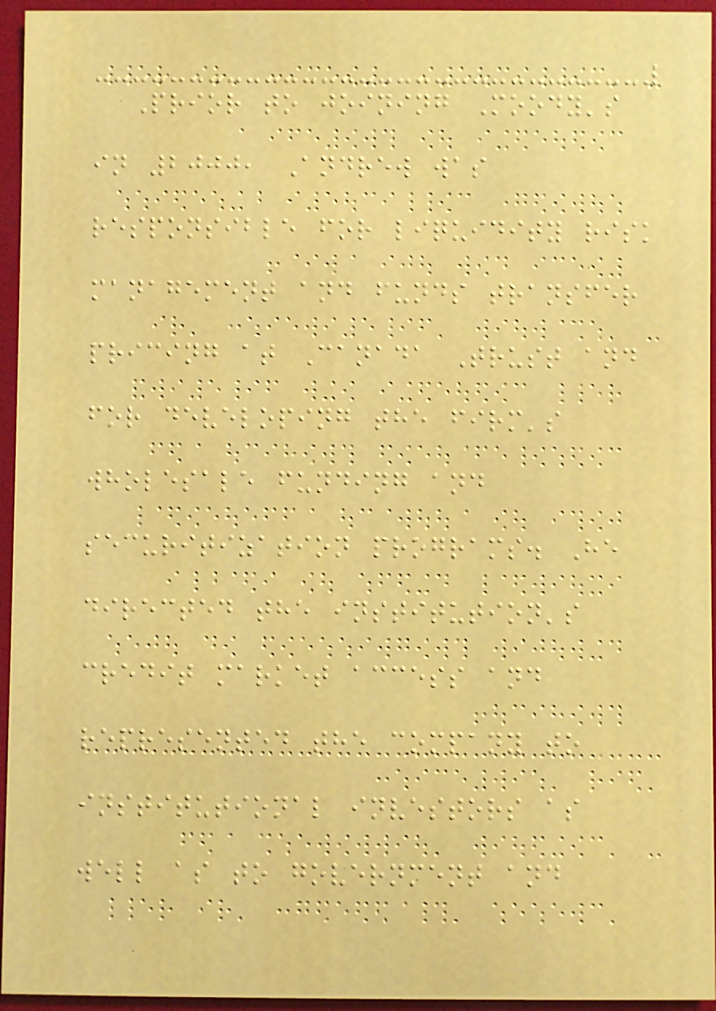Prior to joining Moody's
in 2000, Andrew was
responsible for liquidity risk
management and funds transfer
pricing at Canada Trust and
for developing the firm's
wholesale funding and
securitization programs. He
directed the institution's
credit market access and
represented the company to
institutional investors as
well as to government and
